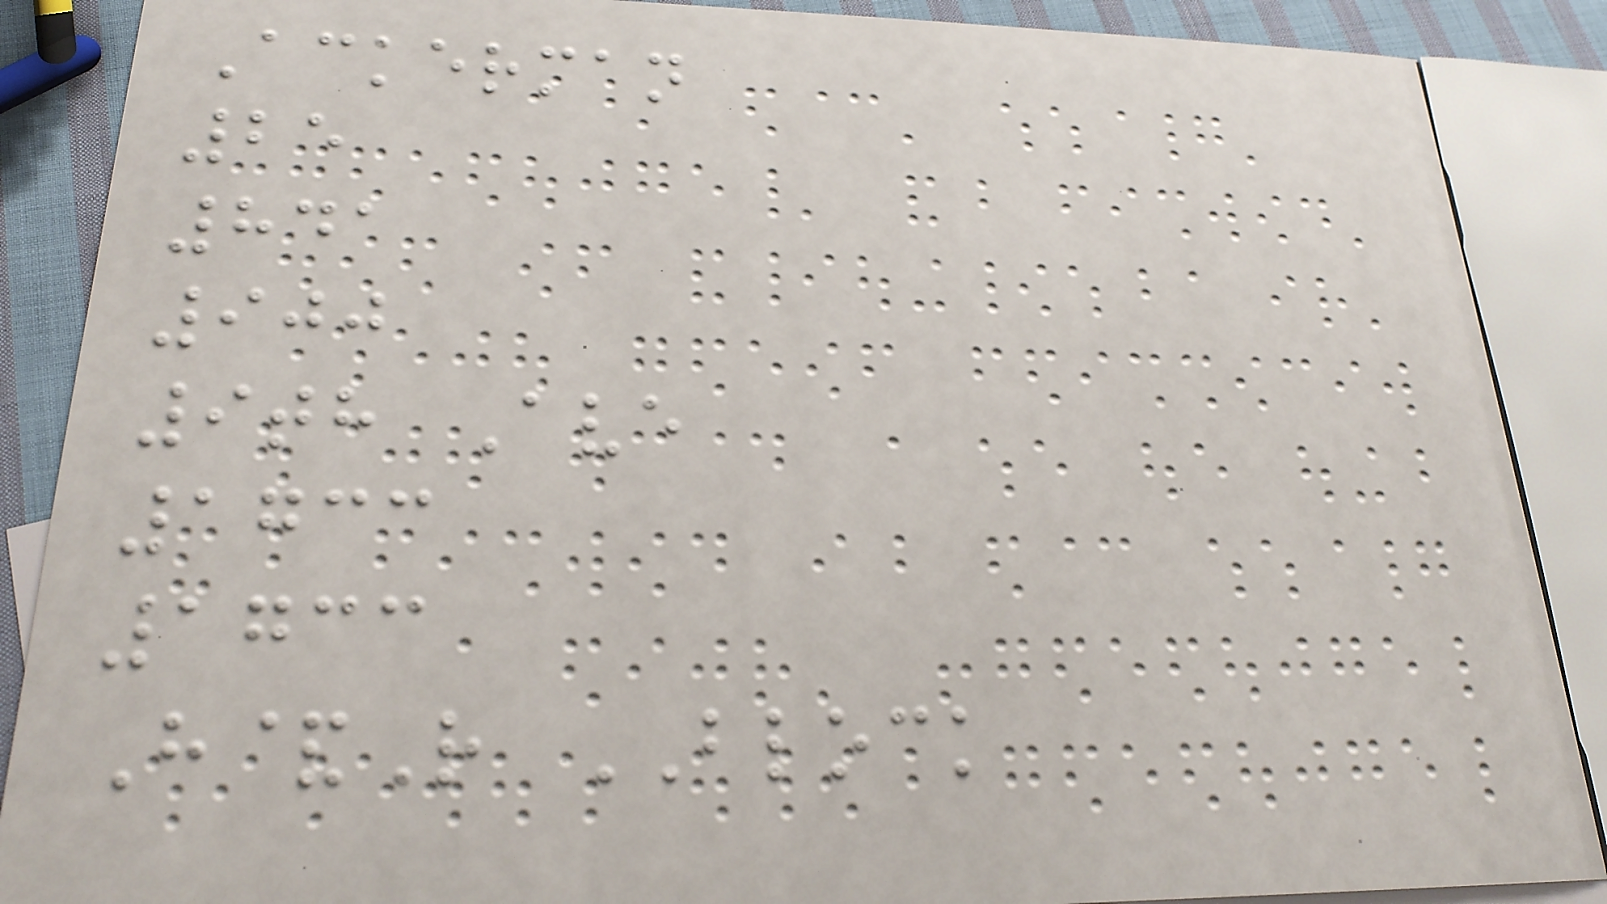Ackerman
25
841
900
9th Ave
1733
1733
H&R BLOCK
